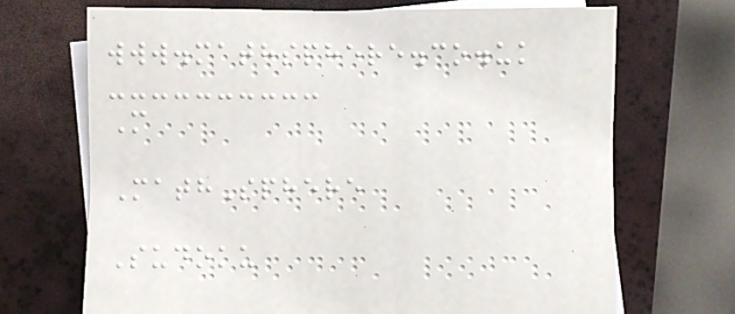www.mathsphere.co.uk
M
MathSphere
Sudoku
